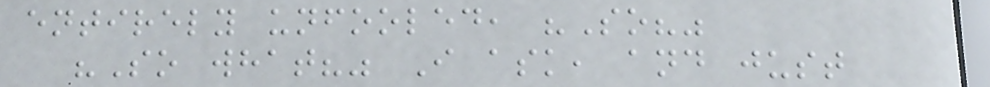entirely unfooled, "So?"
"So what?" I ask, and just
